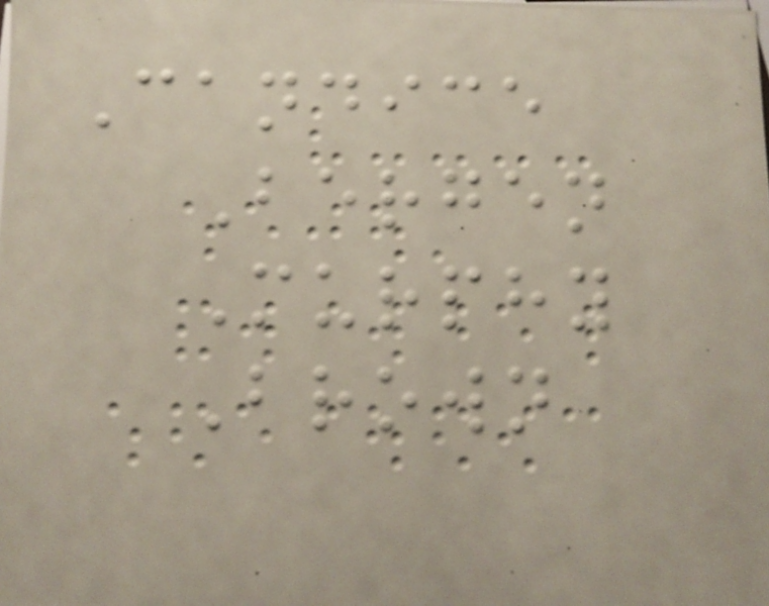Candice
Bergen
Murphy
Brown
